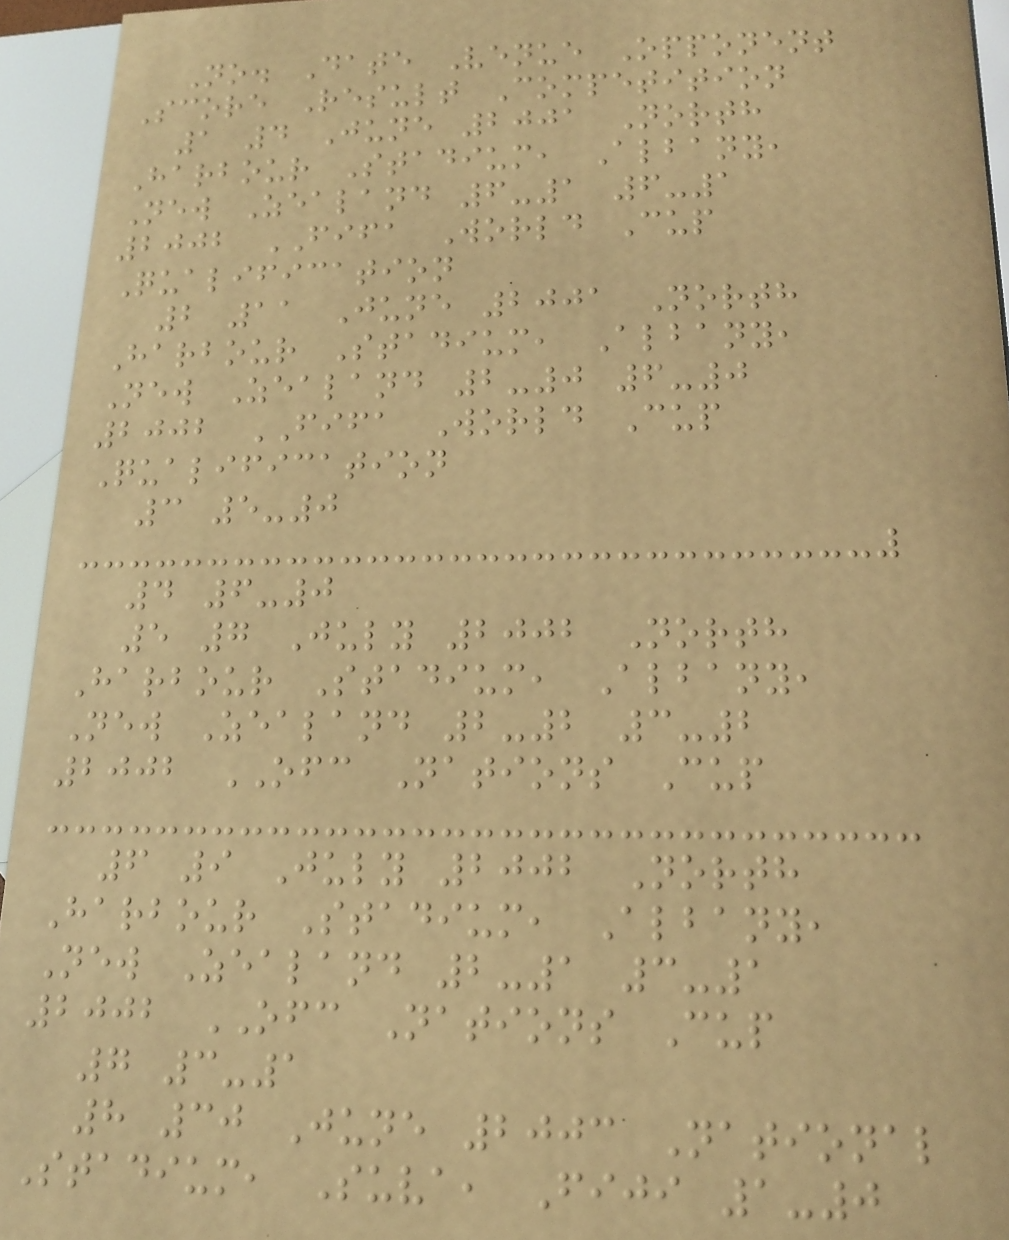No. Date Venue Opponent
Score Result Competition
1 4 June 2001 North
Harbour Stadium, Albany,
New Zealand 6-1 6-1
2002 FIFA World Cup
Qualification
2 11 June 2001 North
Harbour Stadium, Albany,
New Zealand 2-0 6-0
2002 FIFA World Cup
Qualification
3 5-0
4 6-0
5 7 July 2002 North
Harbour Stadium, Albany,
New Zealand 2-2 3-2
2002 OFC Nations Cup
6 9 July 2002 North
Harbour Stadium, Albany,
New Zealand 2-1 3-1
2002 OFC Nations Cup
7 3-1
8 30 June 2003 National
Stadium, Suva, Fiji 1-0
